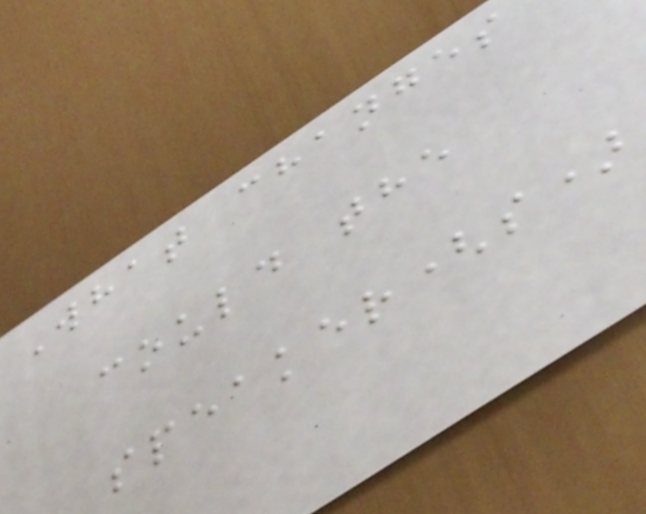What changes
could the
speaker(s)
